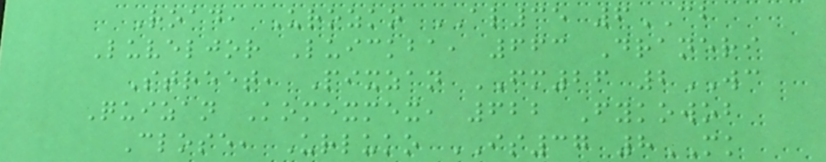Road, Urozko AL35 6CB
Luveljor Luickba, 663 Draneri
Street, Pixzan FM26 2WC
Quizan Komexmex, 622 Fykowob
Close, Urluko IS37 8MK
